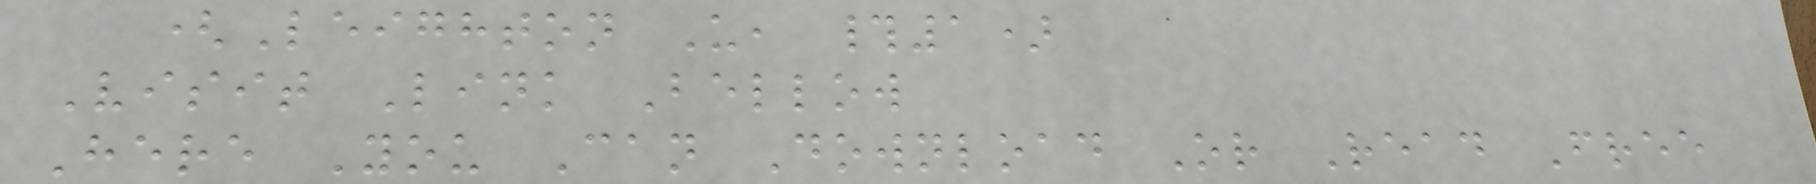(Leighton U, #1)
Visit Link Bellow
Here You Can Download Or Read Free
